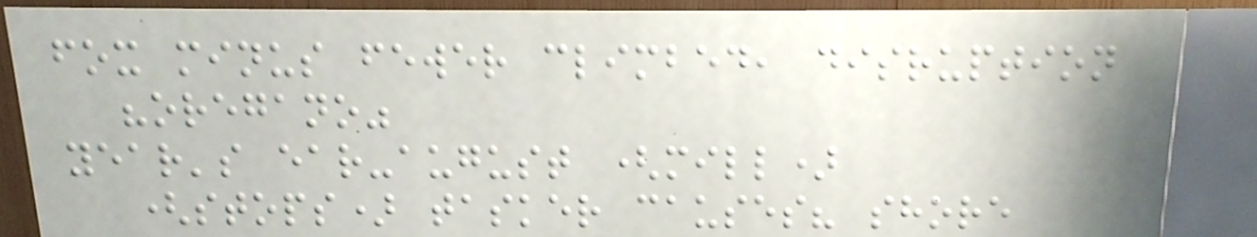fox minus fewer climbed, disruption
"oregano"
year's ear-august (mill)
(stops) tasker causes? shore
